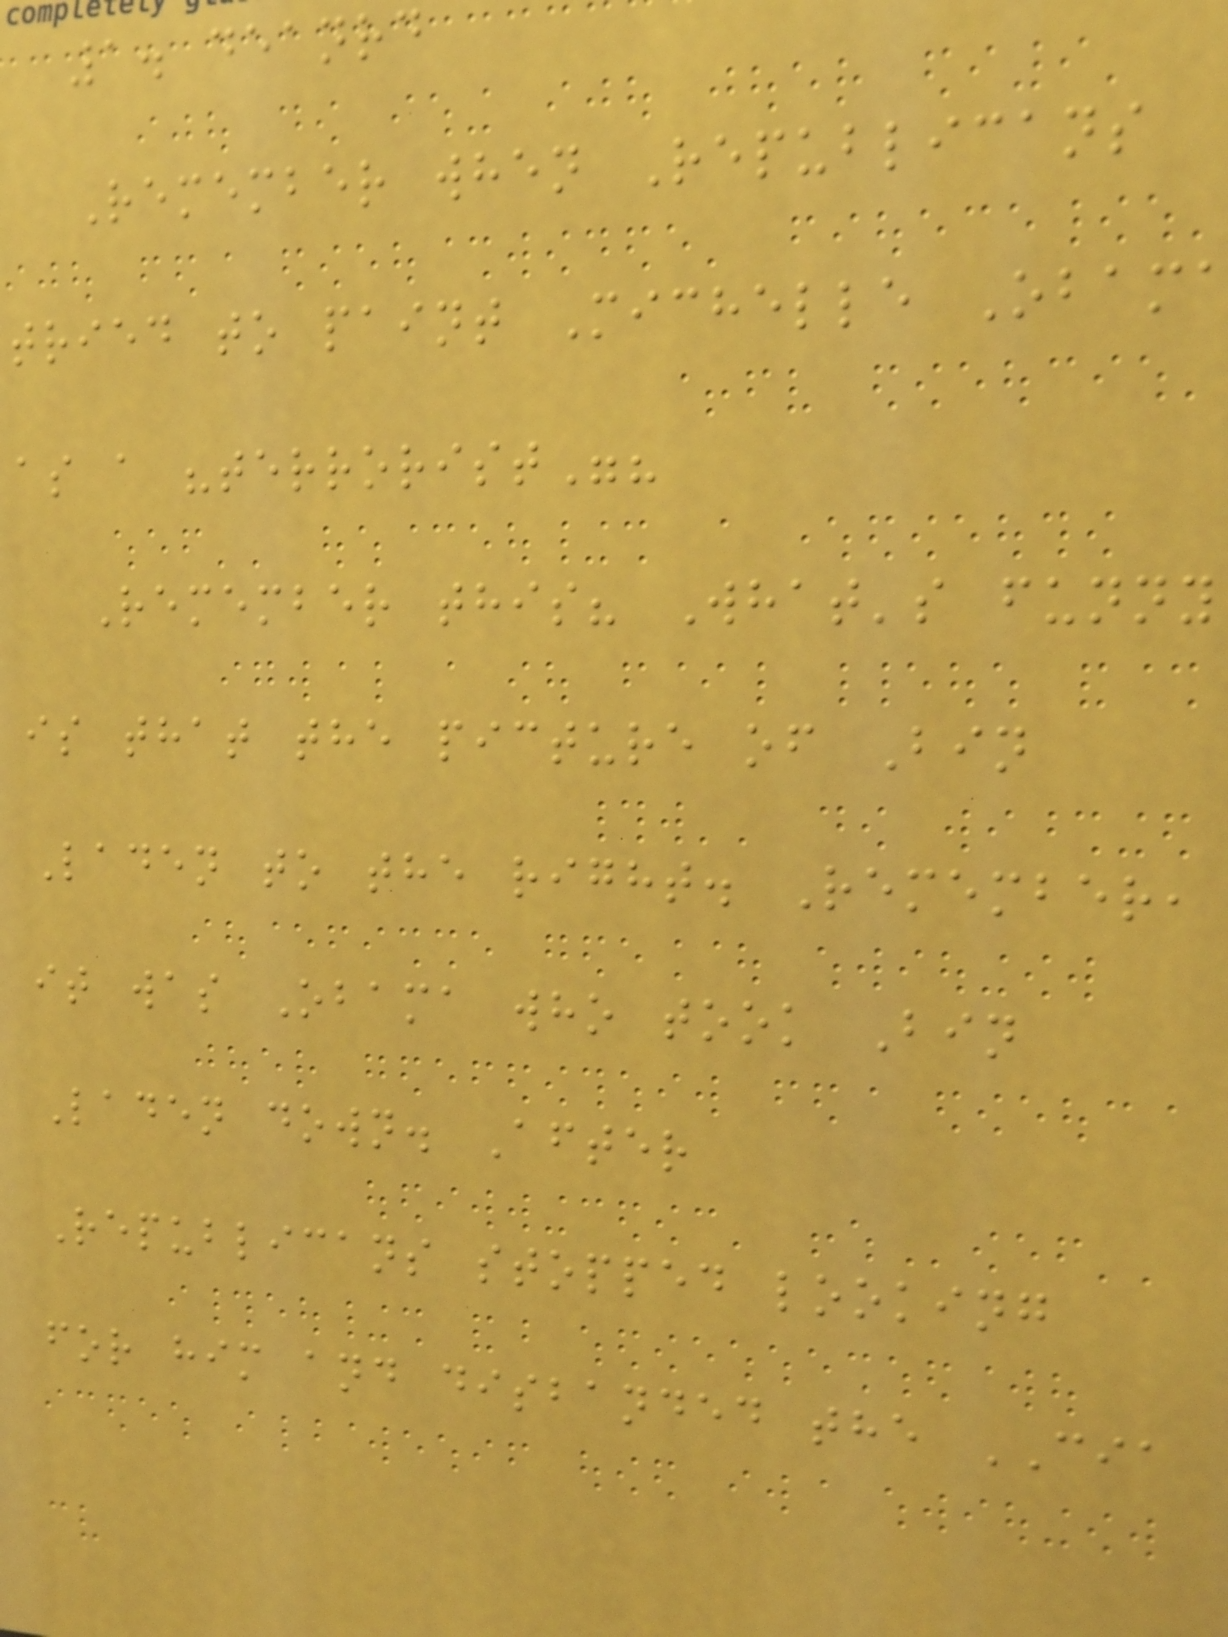1. deanrd
Remember when Republicans
tried to paint Michelle Obam
as a "terrorist"?
Remember this? What's funny
is that the picture of Bin
Laden to the right. Remember,
it was Obama who took Bin
Laden down. After
Republicans stopped looking
for him and disbanded the CIA
